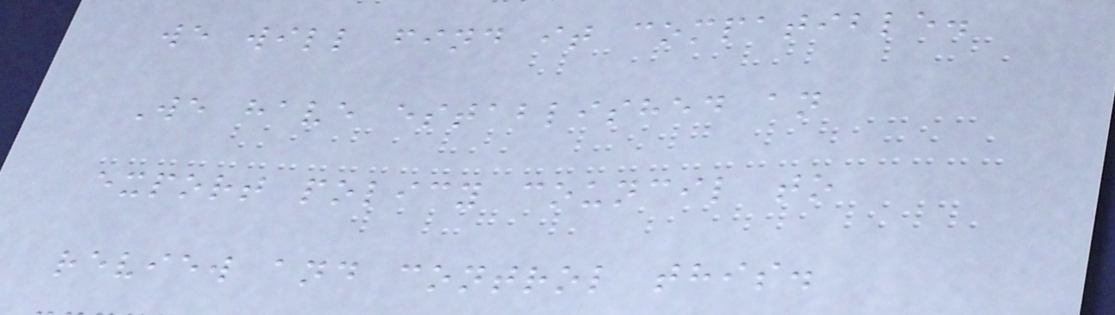we will find it compatible.
We have established an
export policy council to
review and control this.
